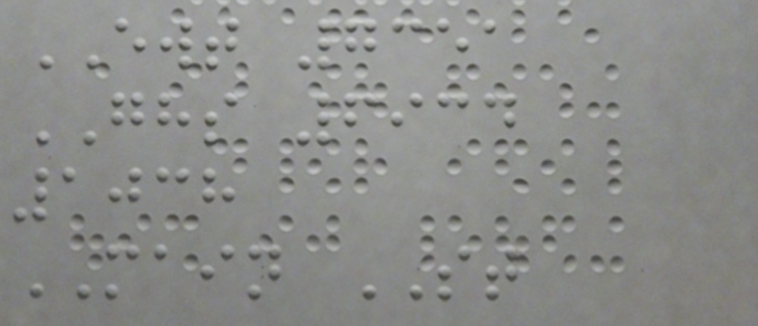EWT 7351
GHS 6934
1038
MAIN ST
